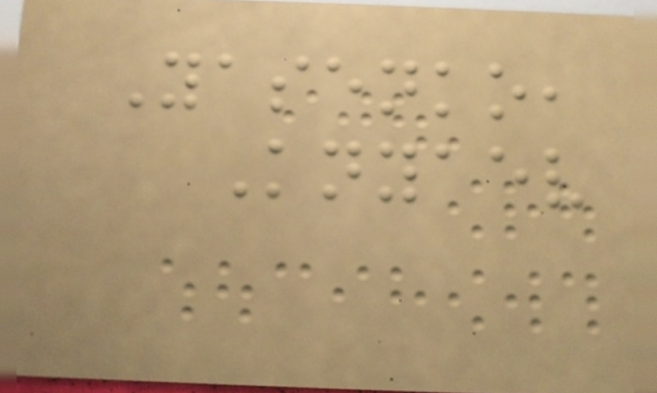Yasenko,
Knyaev
